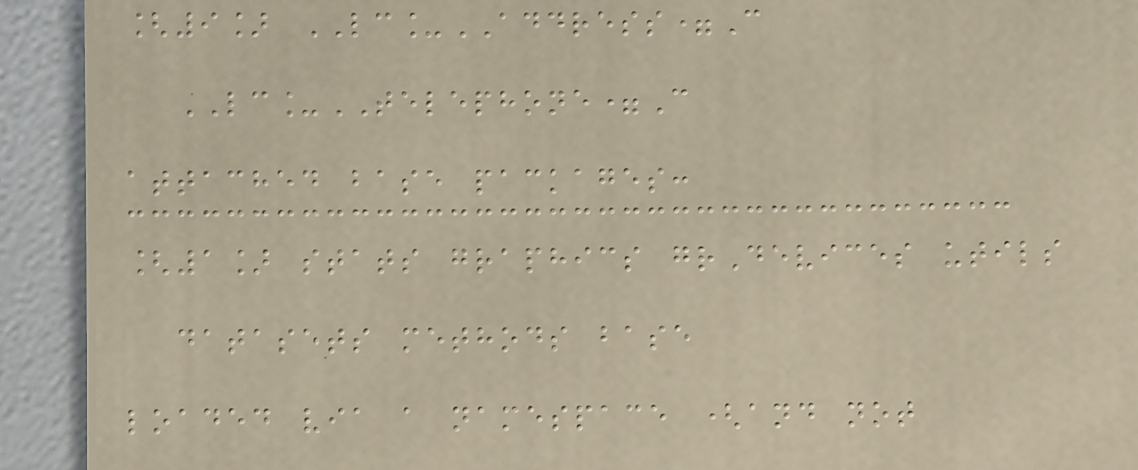[9] LC_ADDRESS=C
LC_TELEPHONE=C
attached base packages:
[1] stats graphics grDevices utils
datasets methods base
loaded via a namespace (and not
